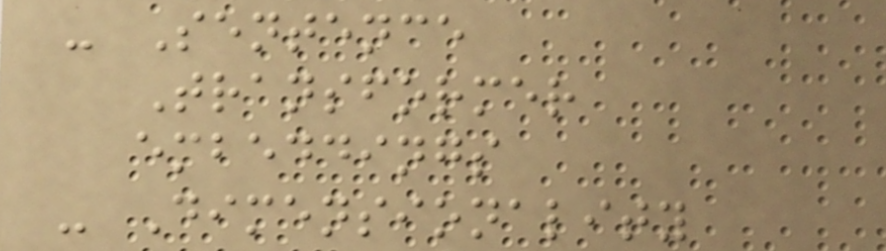- Sentence
Transformer
embeddings
- Dimensionality
